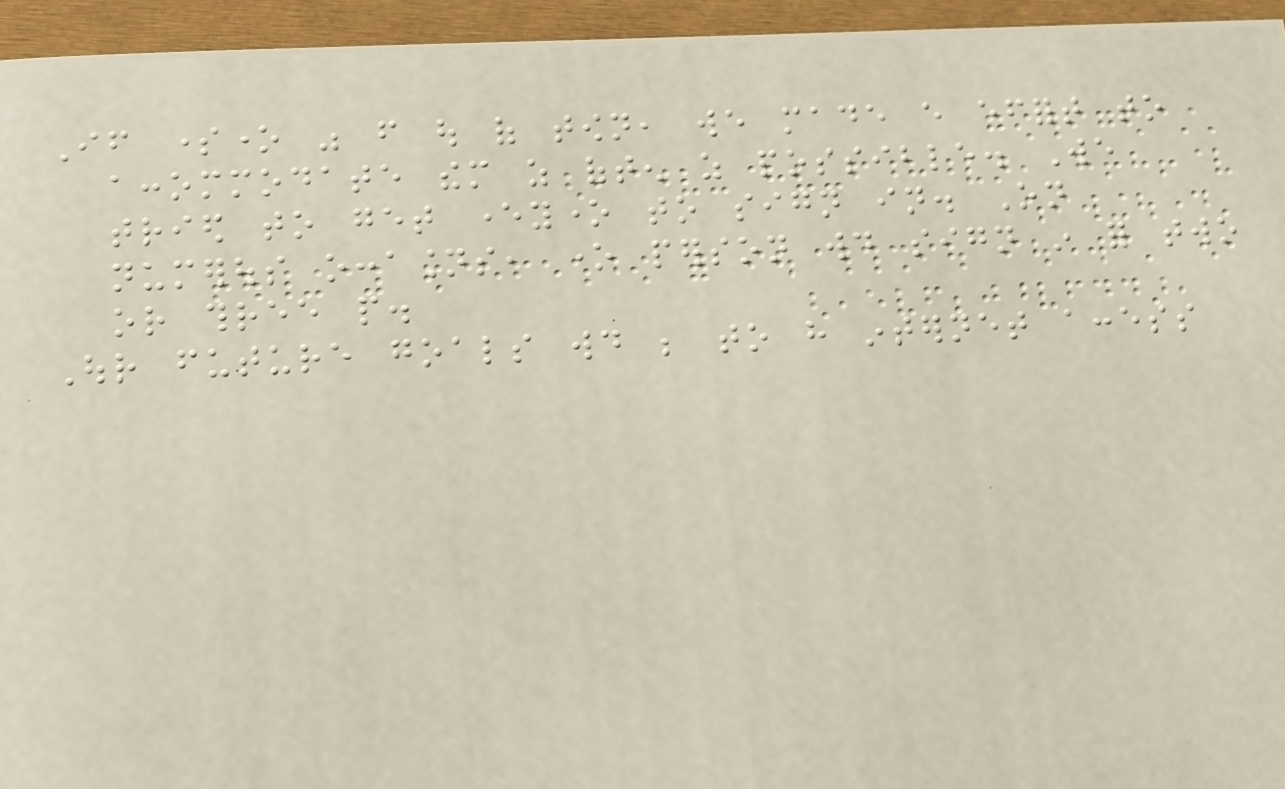If someone was from out of town, we made every effort to
accommodate them as often as possible. We
tried to get everyone to sign in. On
numerous occasions, one person would sign in for two
or three people.
Our future goals would be to have internet access
